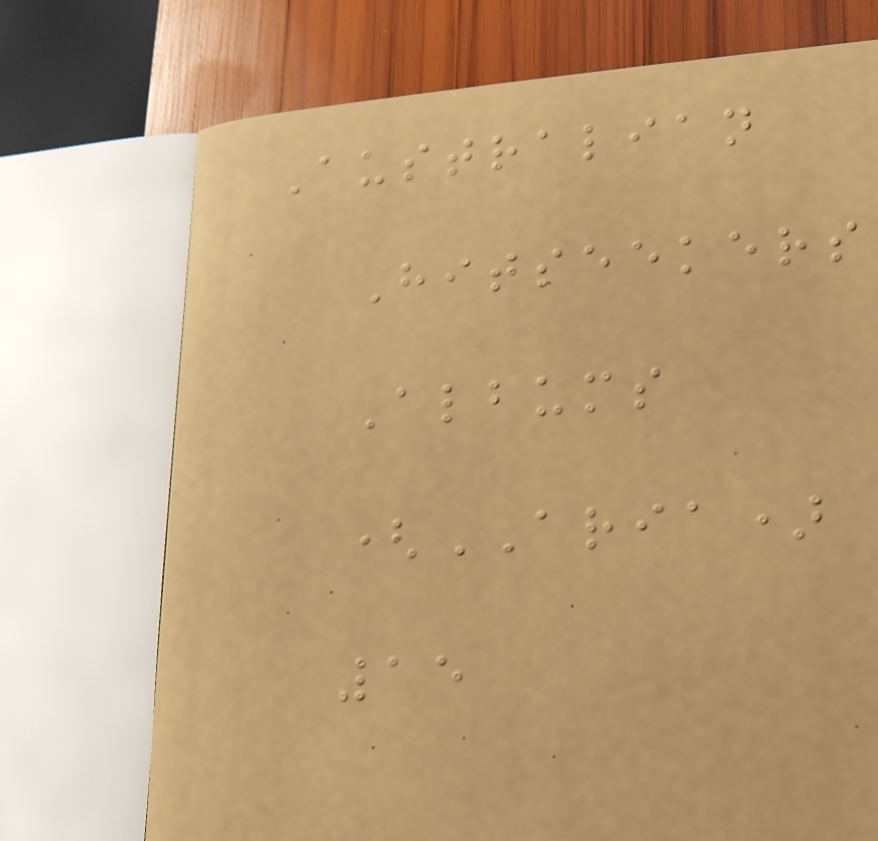Australian
Hitseekers
Albums
(ARIA)
15
